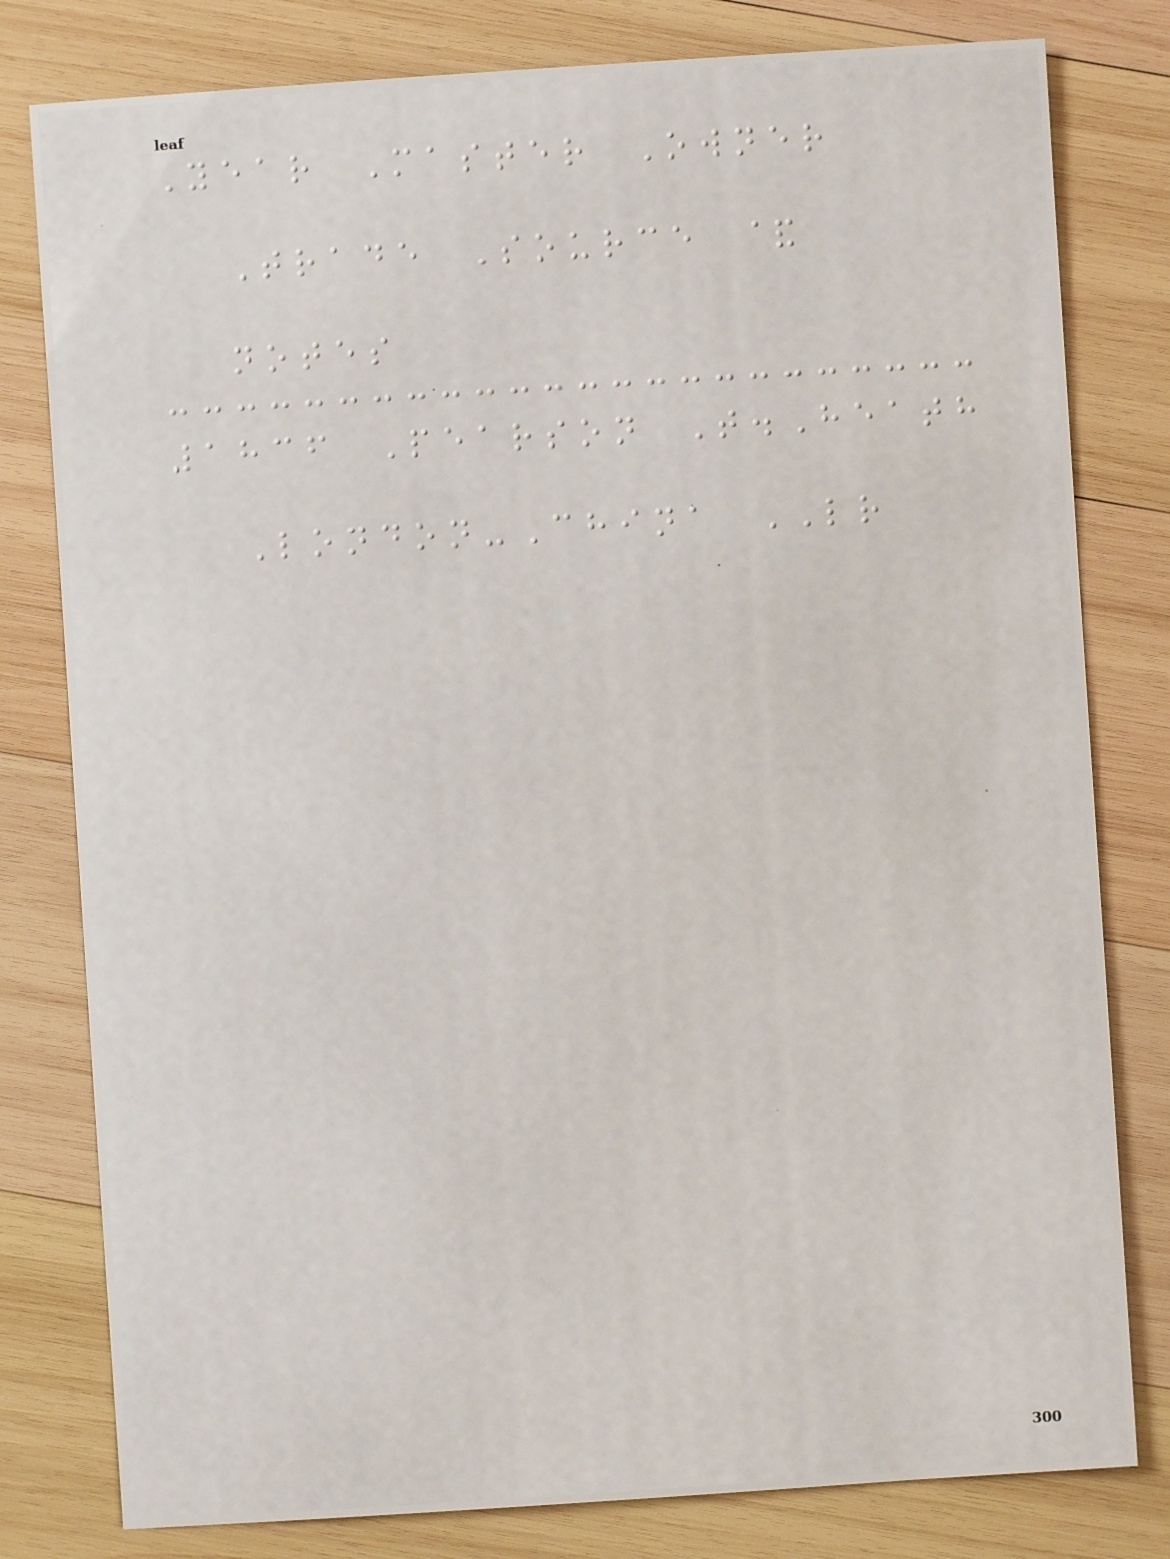Year Master Owner
Trade Source &
notes
1836 Pearson T.Heath
London-China LR
